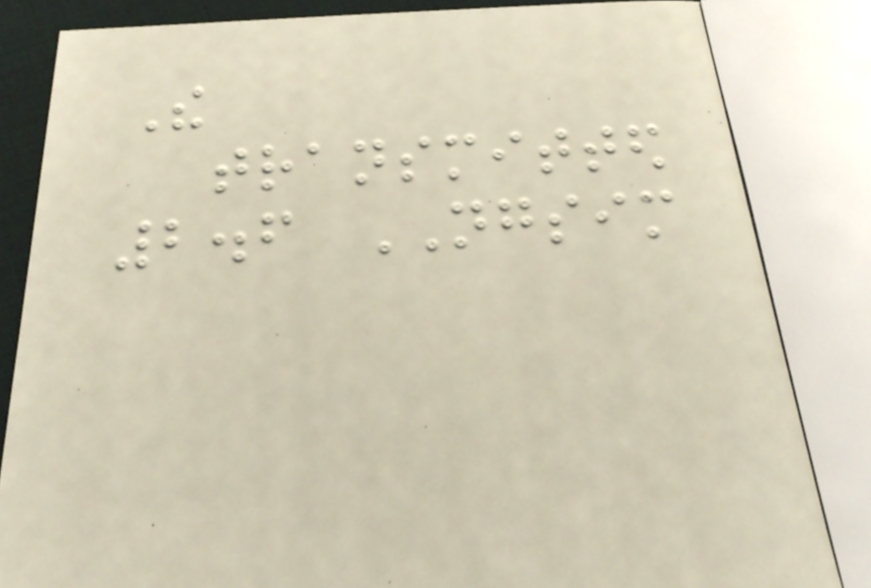The
transmitted
2.6 NGSIM
